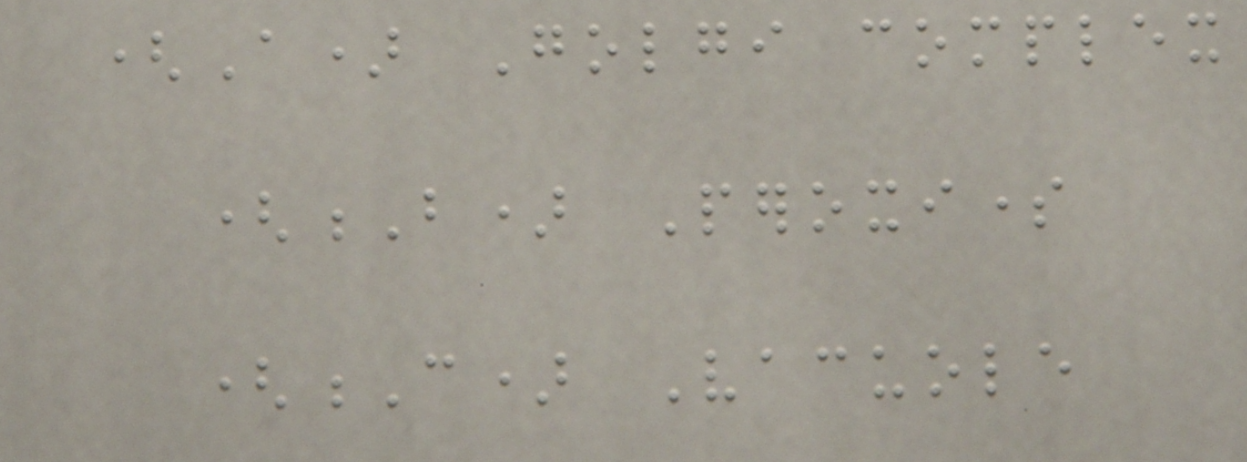(A) Golgi complex
(B) Peroxisome
(C) Vacuole
